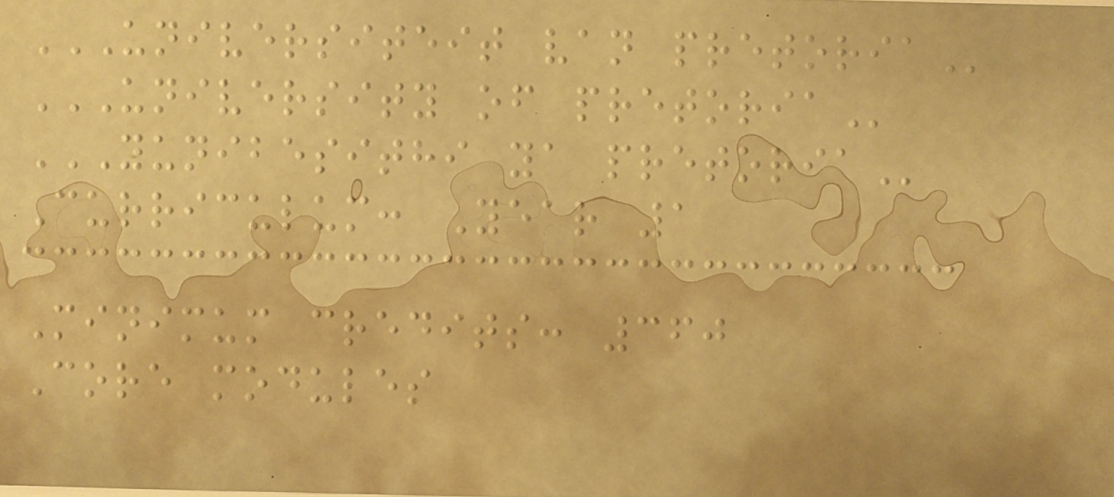UNIVERSITEIT VAN PRETORIA
UNIVERSITY OF PRETORIA
YUNIBESITHI YA PRETORIA
Curriculum: Year 1
Minimum credits: 360
Core modules
